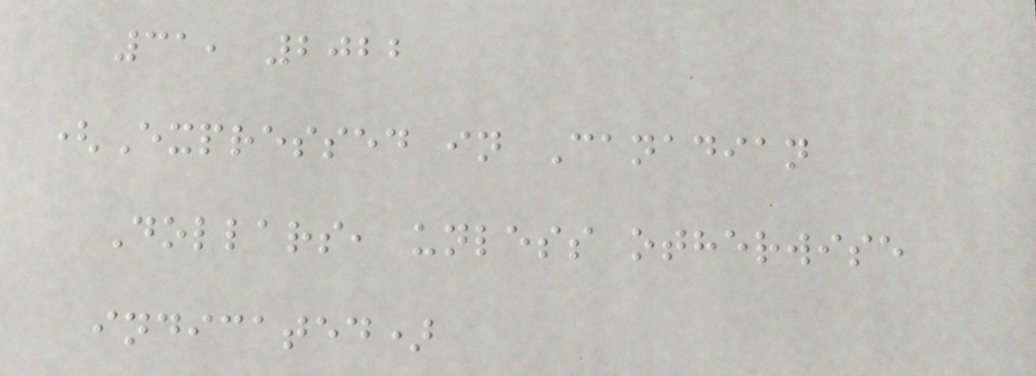31, 2022
(Expressed in Canadian
Dollars, unless otherwise
indicated)
